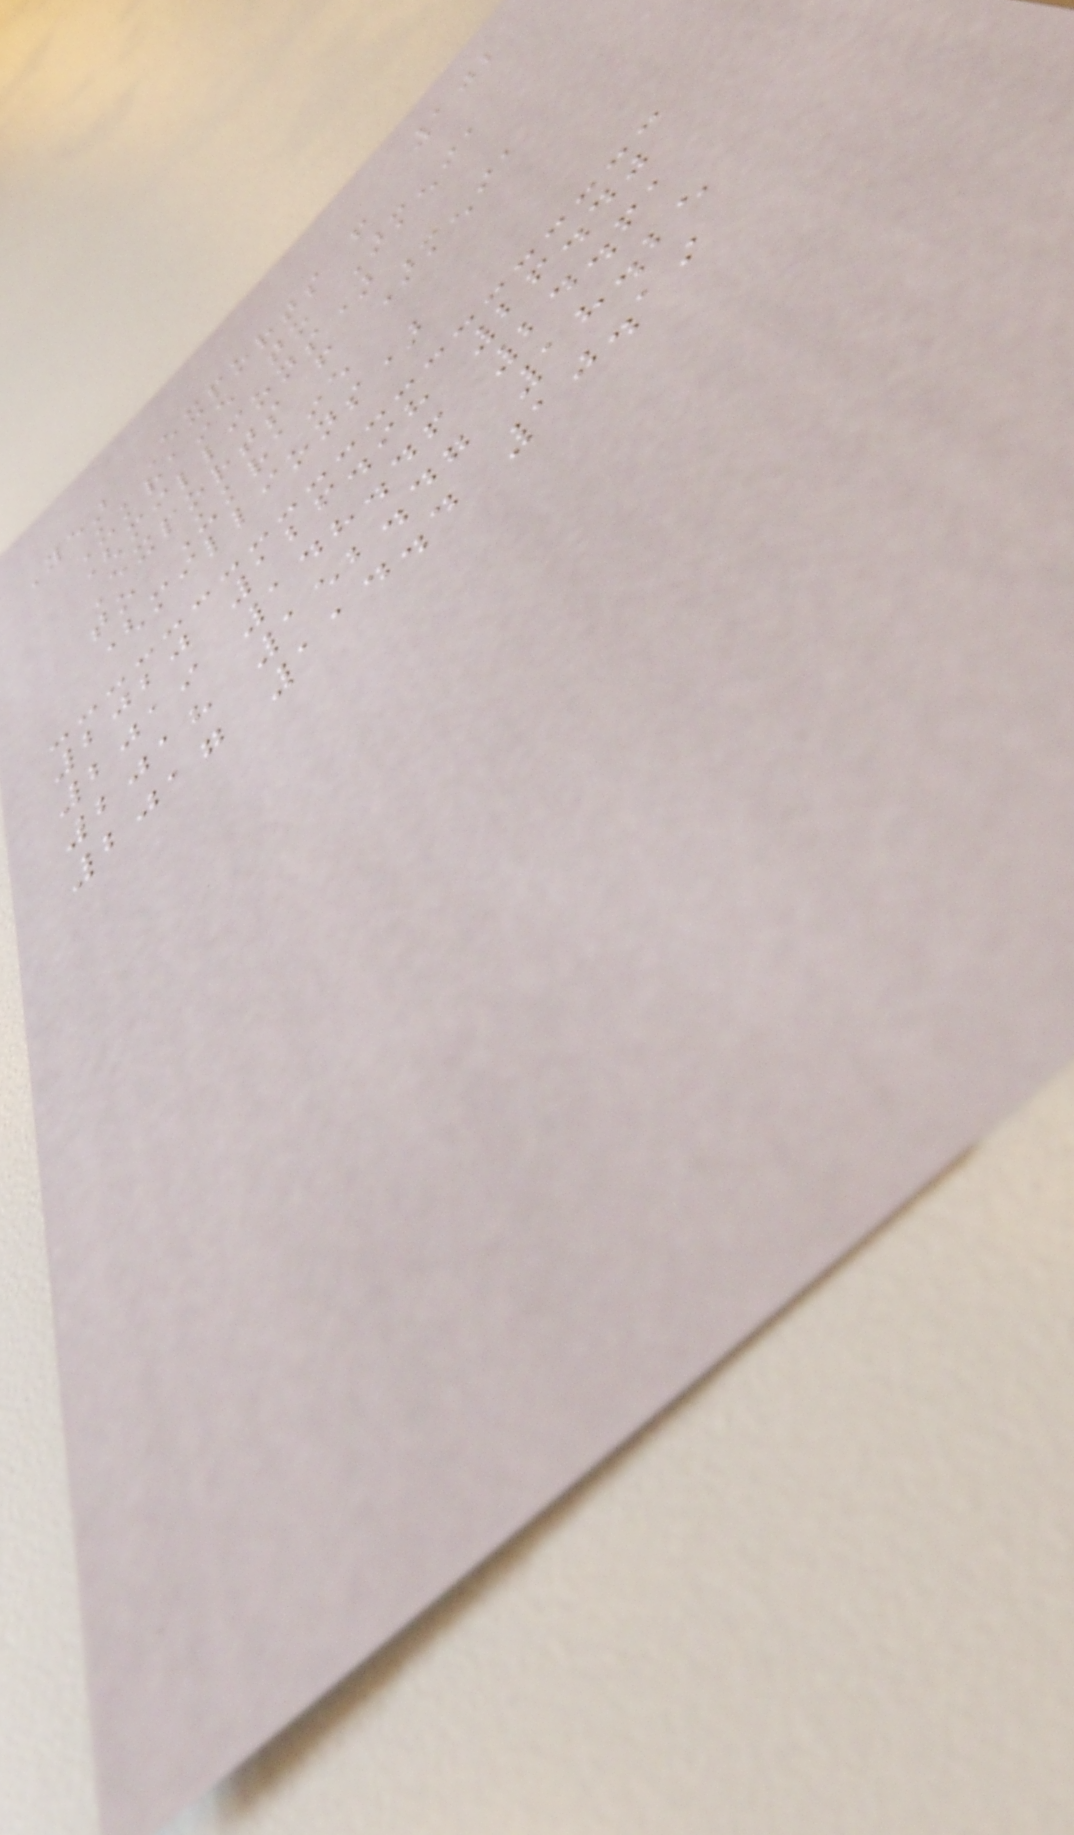102
Year Exports from
Ukraine to Armenia
(millions)
Exports from Armenia
to Ukraine
(millions)
2020 126.98 26.40
2019 148.46 24.61
2018 152.47 18.25
2017 114.4 10.19
